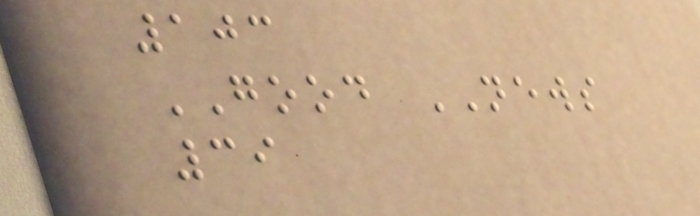103
GOOD NEWS
39
